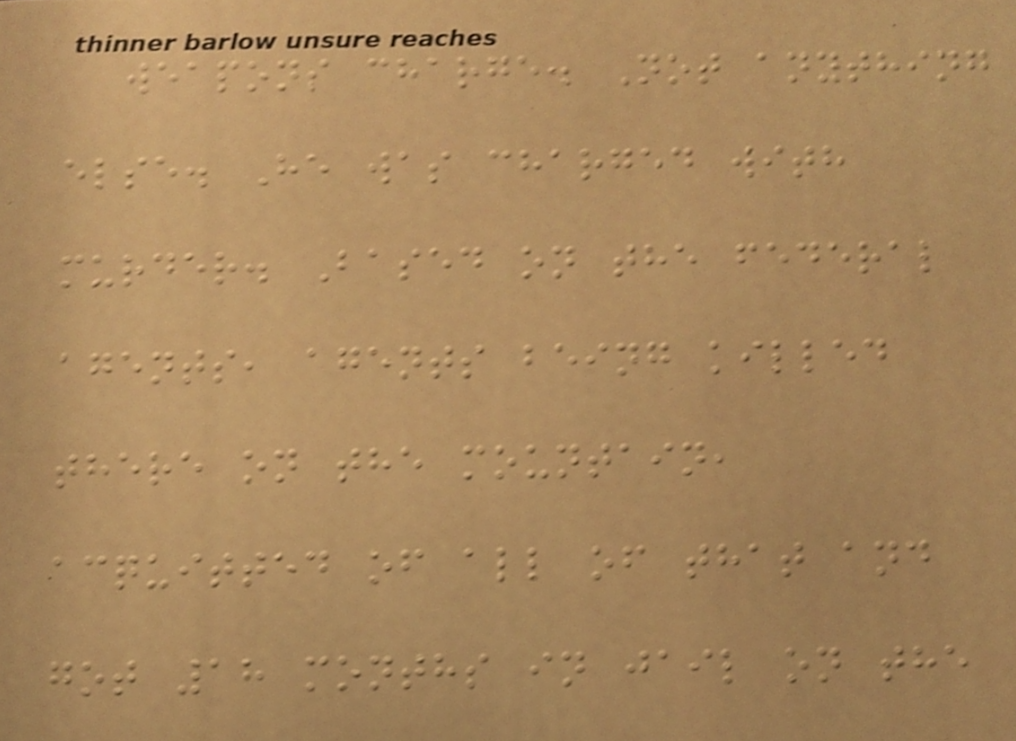weapons charge. Not anything
else. He was charged with
murder. Based on the federal
agents, agents being killed
there on the mountain,
acquitted of all of that and
got 18 months in jail on the
